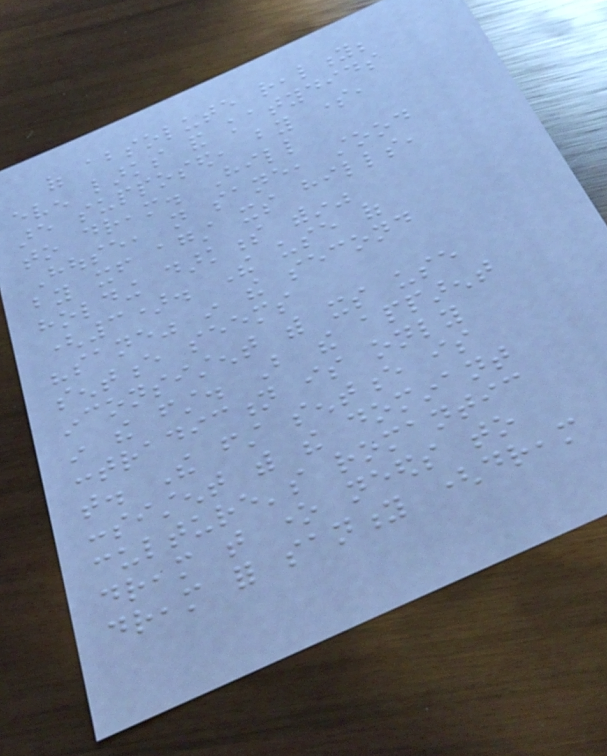of absolute reality;
even larks and katydids
are supposed, by some,
to dream. Hill
House, not sane, stood
by itself against its hills,
holding darkness within"
(3). The use of
"sane" in the second
sentence seems
inconsistent with its use
in the first. But the apparent
contradiction is only
that. The first sentence is
consistent with the dominant
culture's romantic
dream that one needs to
dream for sanity (dream
